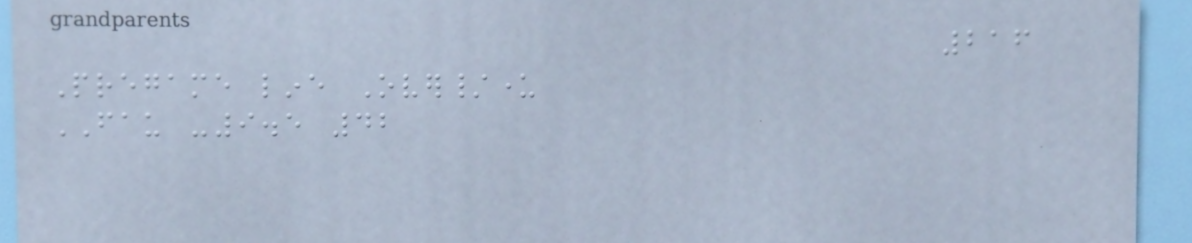216
Pregame line Over/under
FAU -9.5 42
